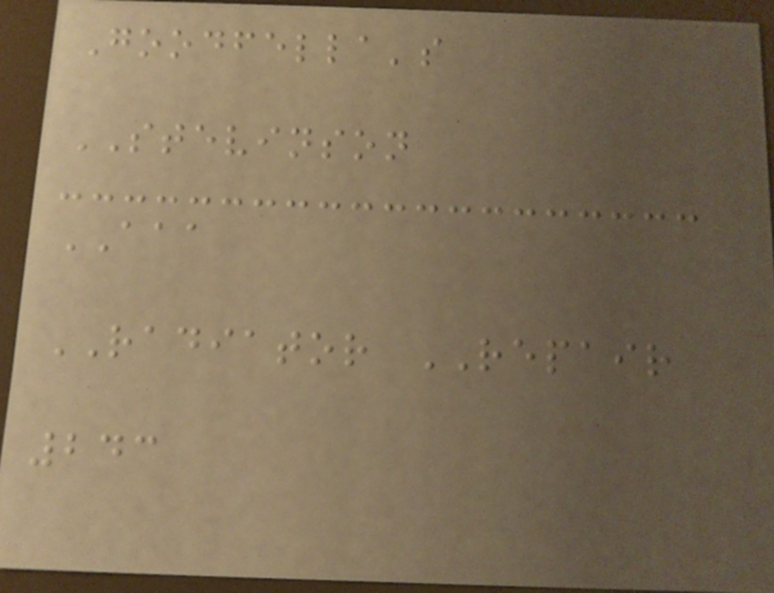Goodfella's
STEVINSON
AAA
RADIATOR REPAIR
243
